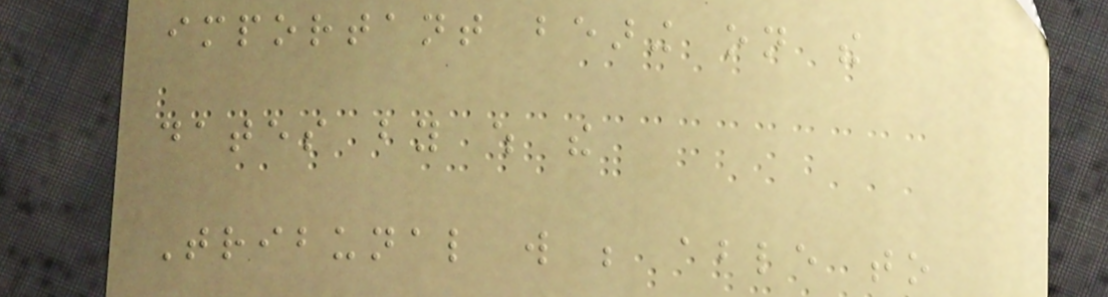important bearing on the
dates by which the
Tribunal will be able to
